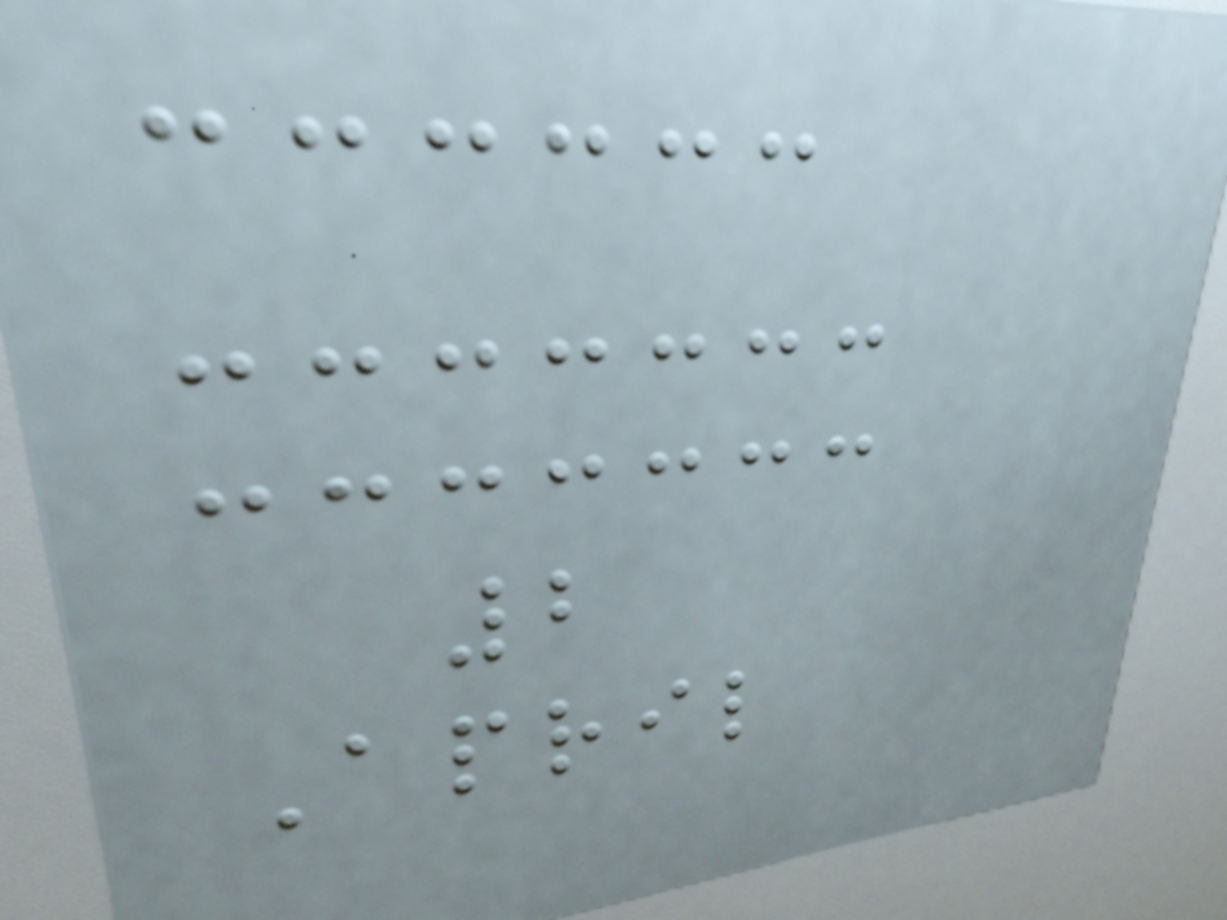2
April
